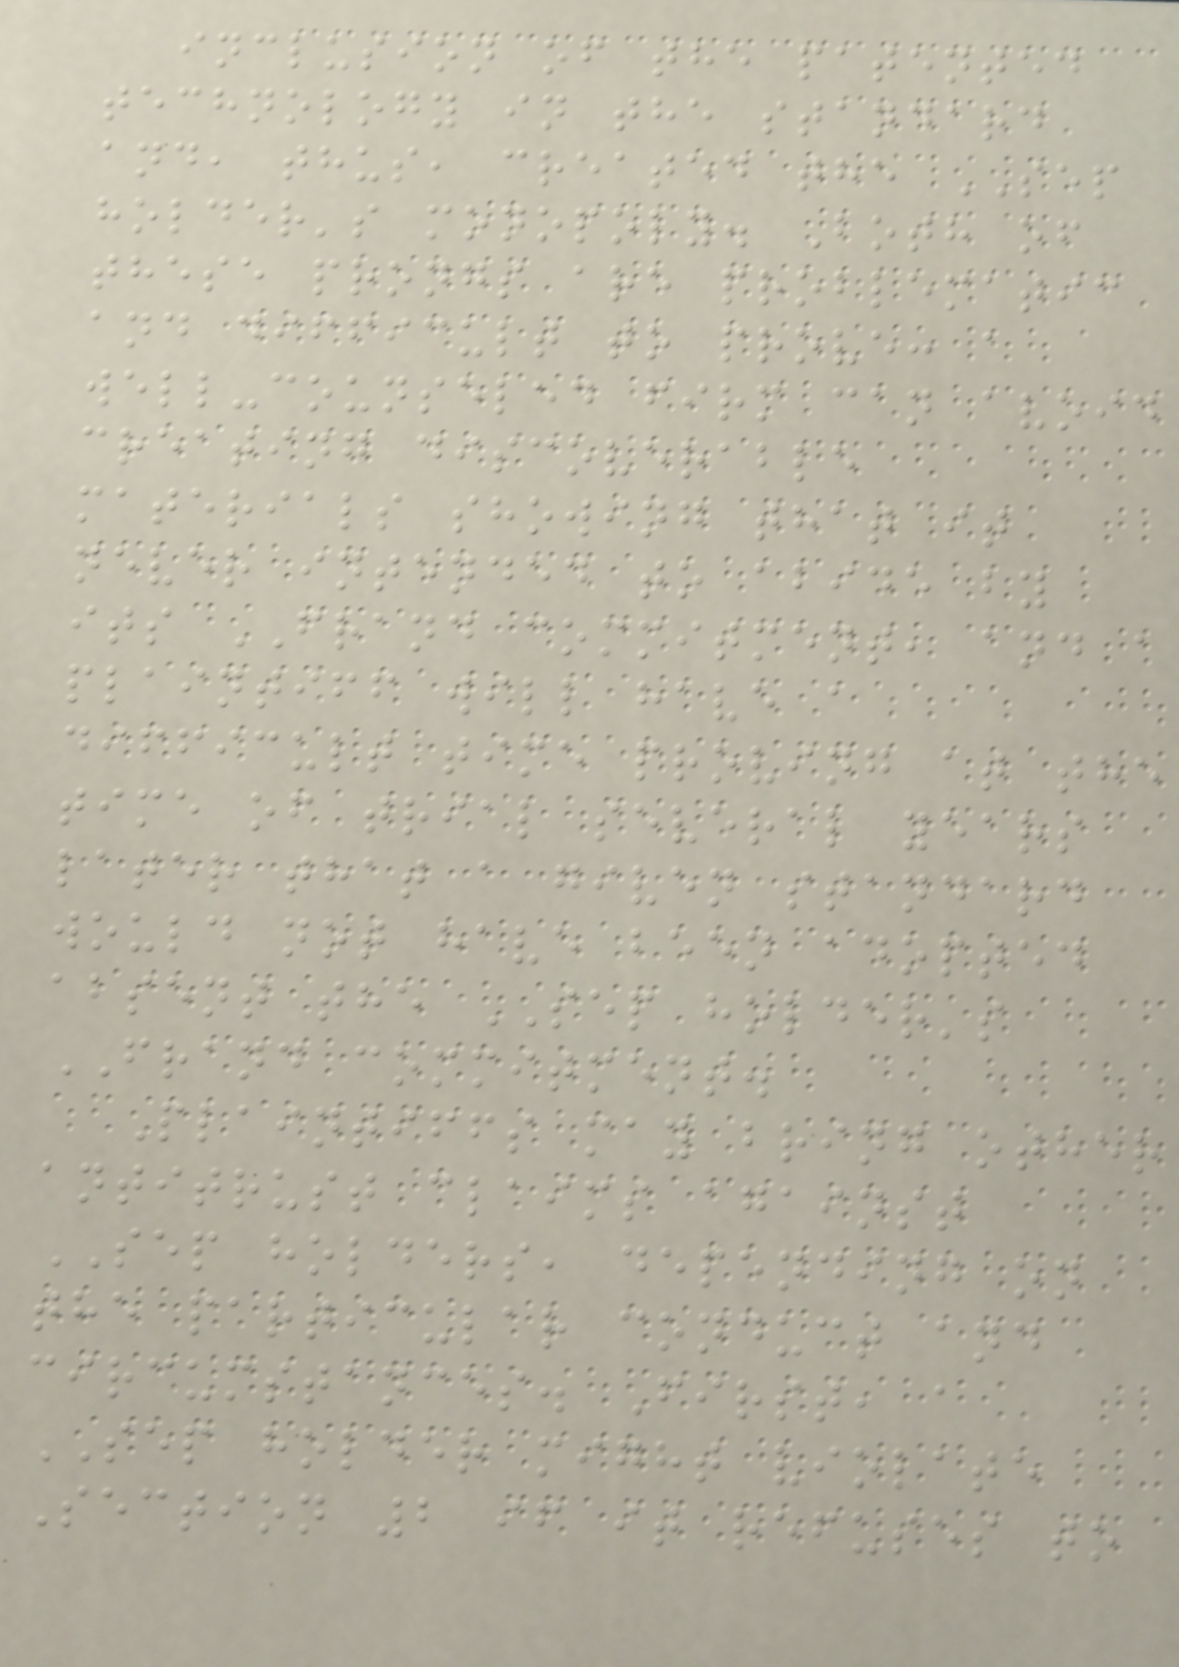inclusion of the patented
technology in the standard
and, thus, created the SEP
holder's monopoly. Both of
these prongs are problematic
and difficult to prove: a
well-counseled firm can avoid
creating discoverable
materials showing that it
never intended to abide by
its FRAND commitment, and a
plaintiff will have a
difficult time proving at the
time of trial several years
later that a given standard
would not have been adopted
absent the SEP holder's
FRAND commitment.
Plaintiffs may bring other
antitrust claims against
SEP holders, depending on
the particular conduct and
circumstances. First, a
SEP holder might violate
Section 2 if it refuses to
